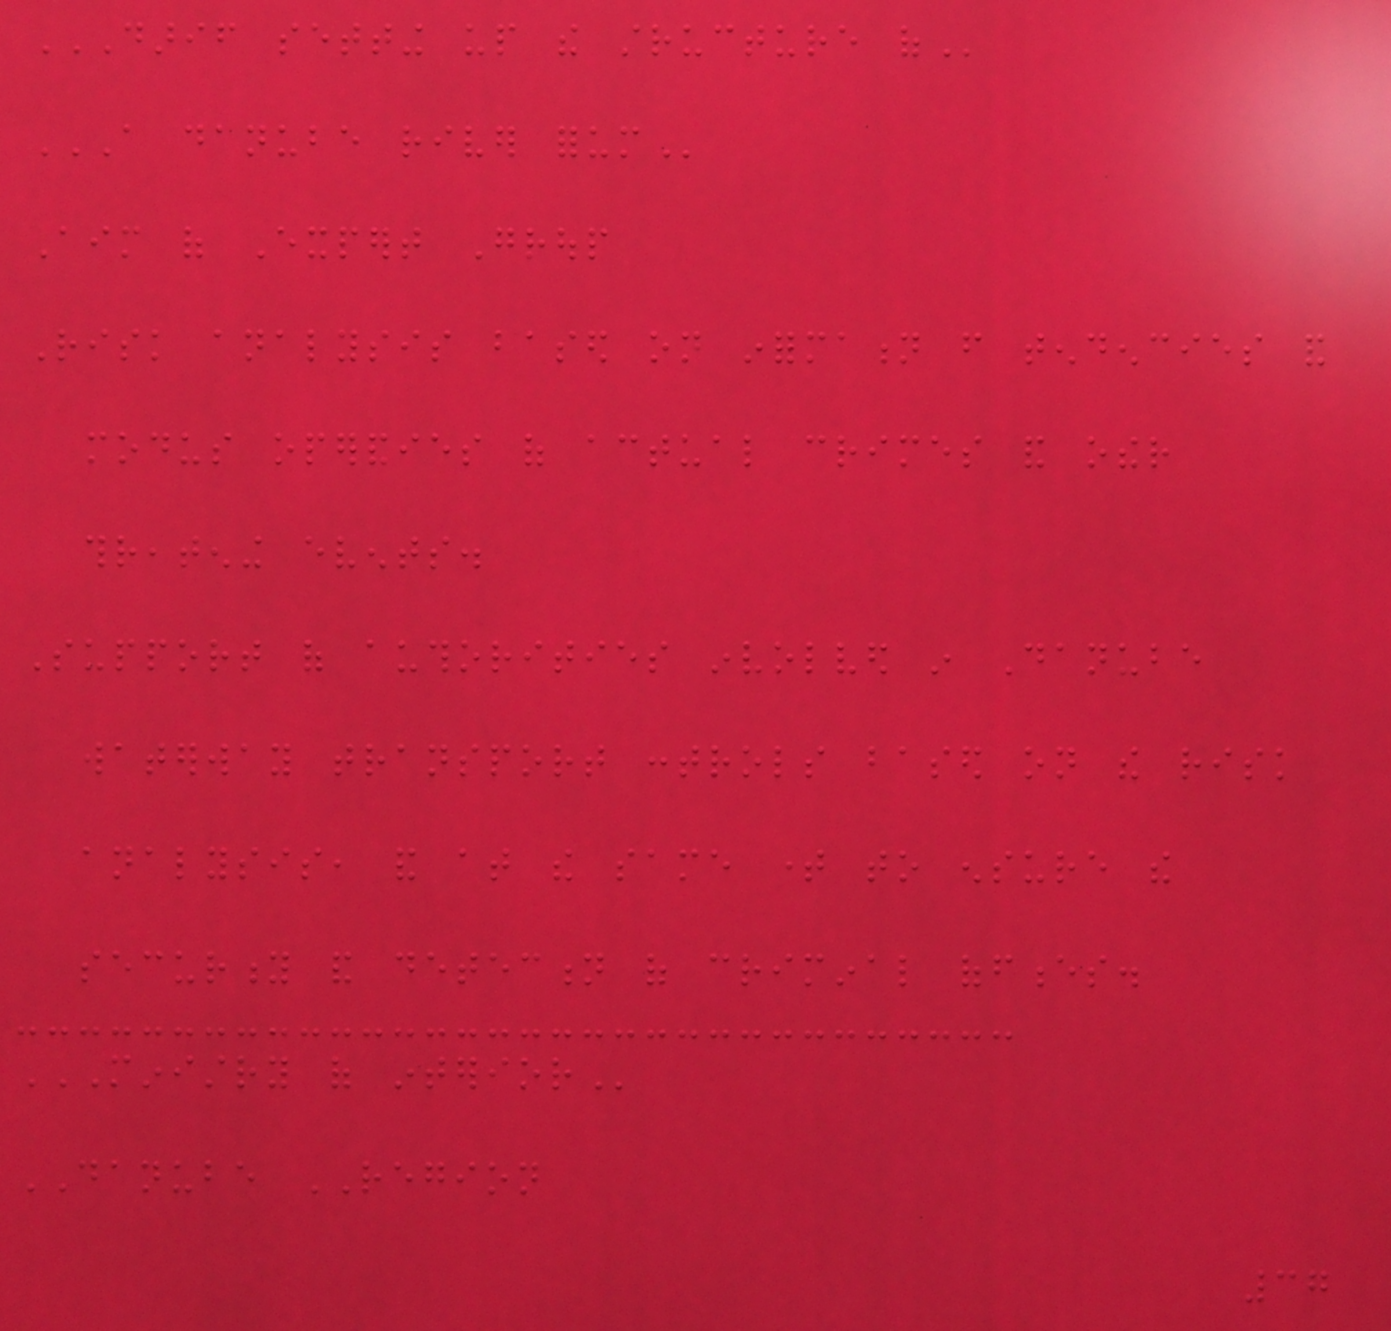DARIF SETTING UP THE STRUCTURE OF
A DANUBE RIVER FORUM
Aim of Expert Group
Risk analysis based on information from tendencies and
modus operandies of actual crimes and other
threatening events.
Support of authorities involved in Danube
waterway transport controls based on the risk
analysis, and at the same time to ensure the
security and detection of criminal offences.
MINISTRY OF INTERIOR
DANUBE REGION
37
